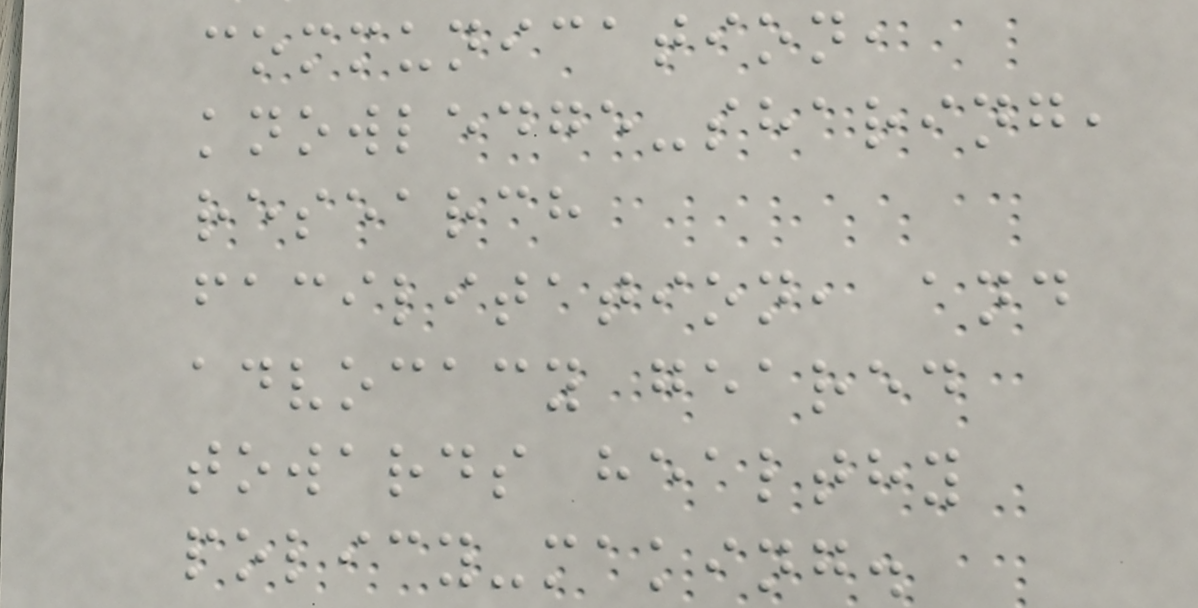communication,
knowledge-sharing,
research
facilitation, and
advocacy geared
towards healthy
policy-making.
